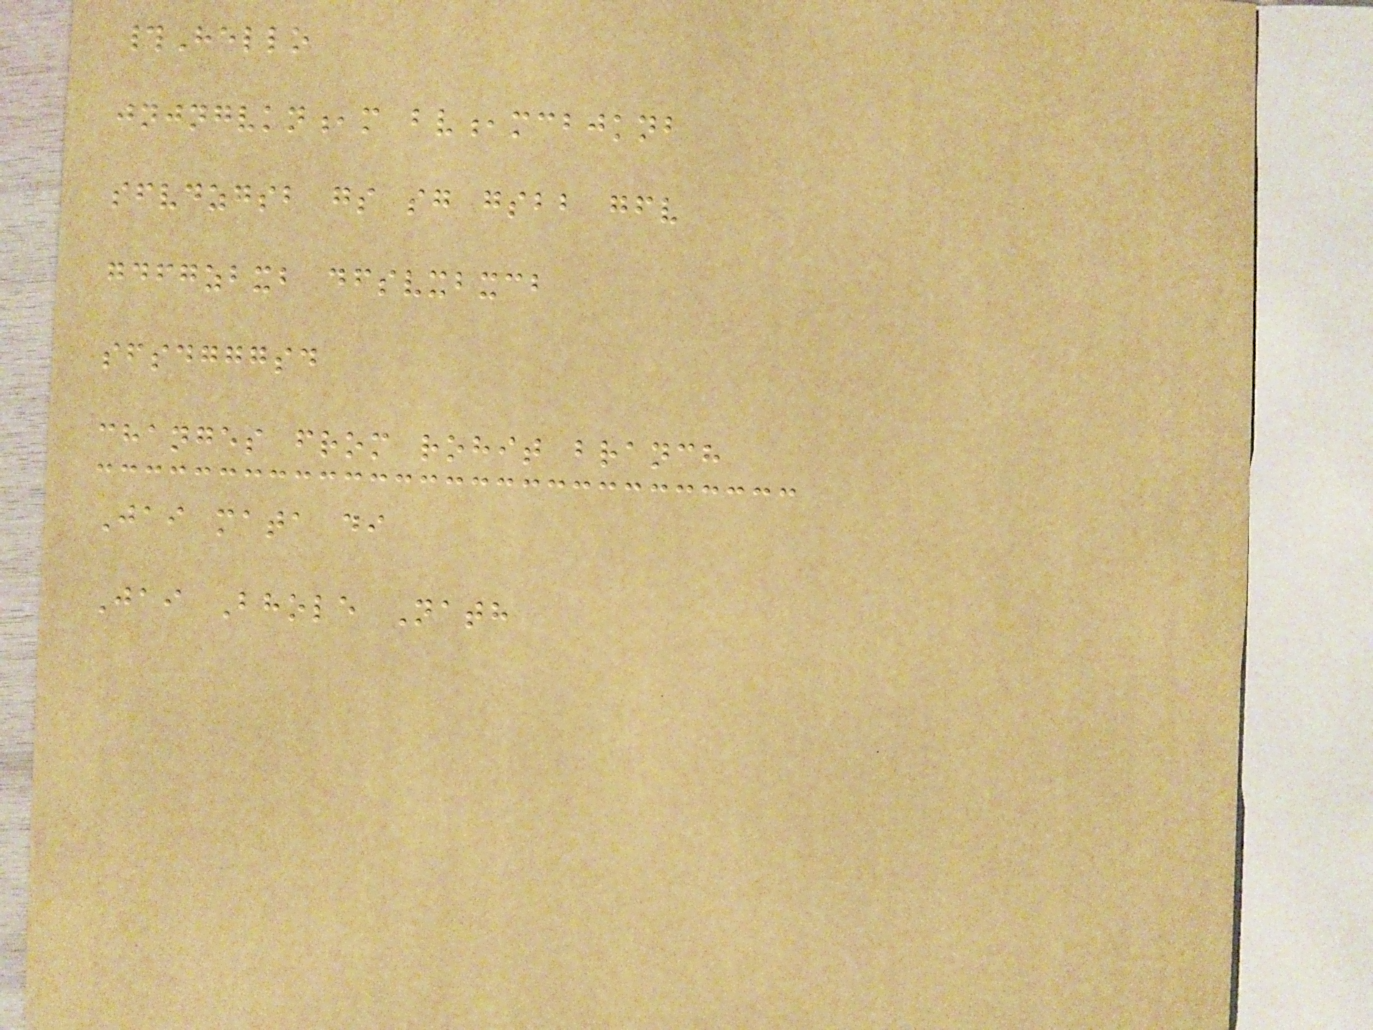#Hello
jnjngvkn,m bv,mcbjknb
sfvdzgsb gs sg gsbb gfv
gdfgzbxb dfsvxbxcb
sfsdgggsd
changes from rohit branch
Jai mata di
Jai Bhole Nath
